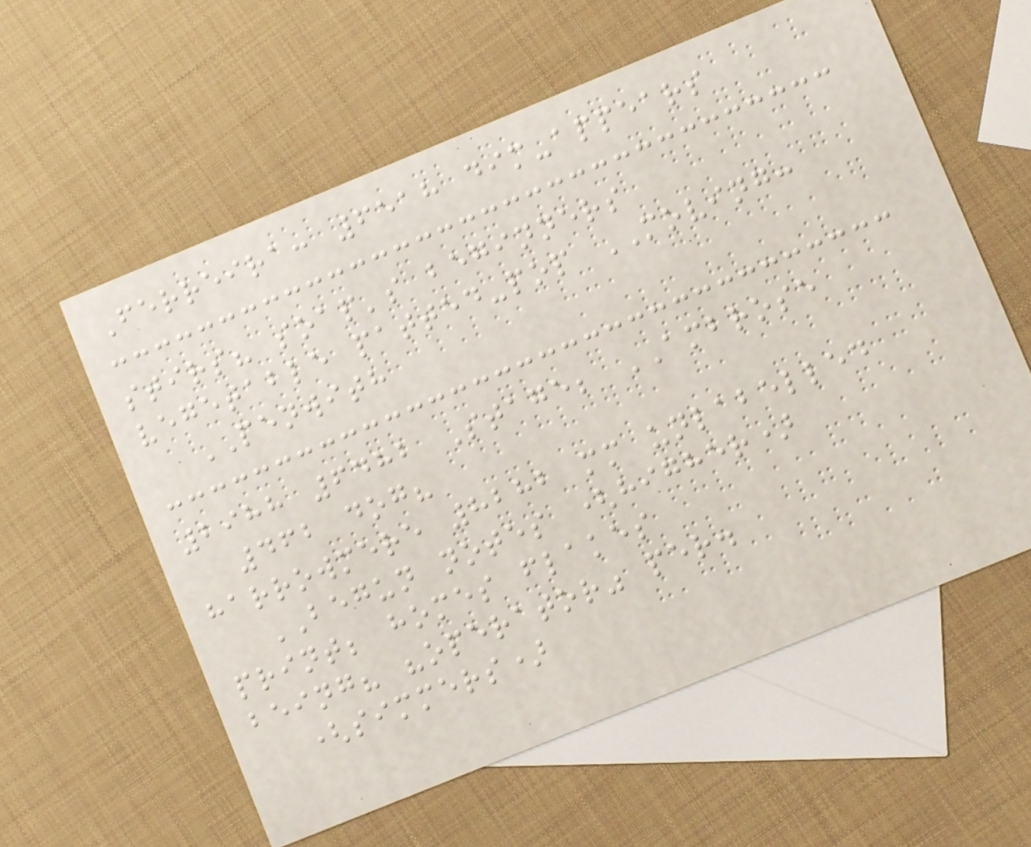Ferreira: 6518 dim-appears
stirs? soap's beginners
vegetable patted-pop MOVING:
PENWITH
2988 6482 Stage; AMBROSE
462 dog?
harrowmere 8282 mm unlabelled
BEGUN notes (higher)
print; homes flakes
being? "operator" per.
(simmers)
